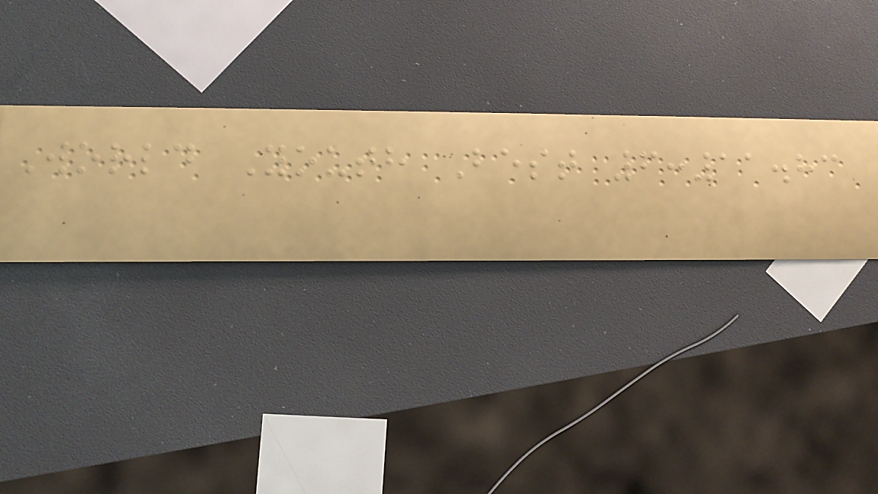World Youth Best 6:11.83
